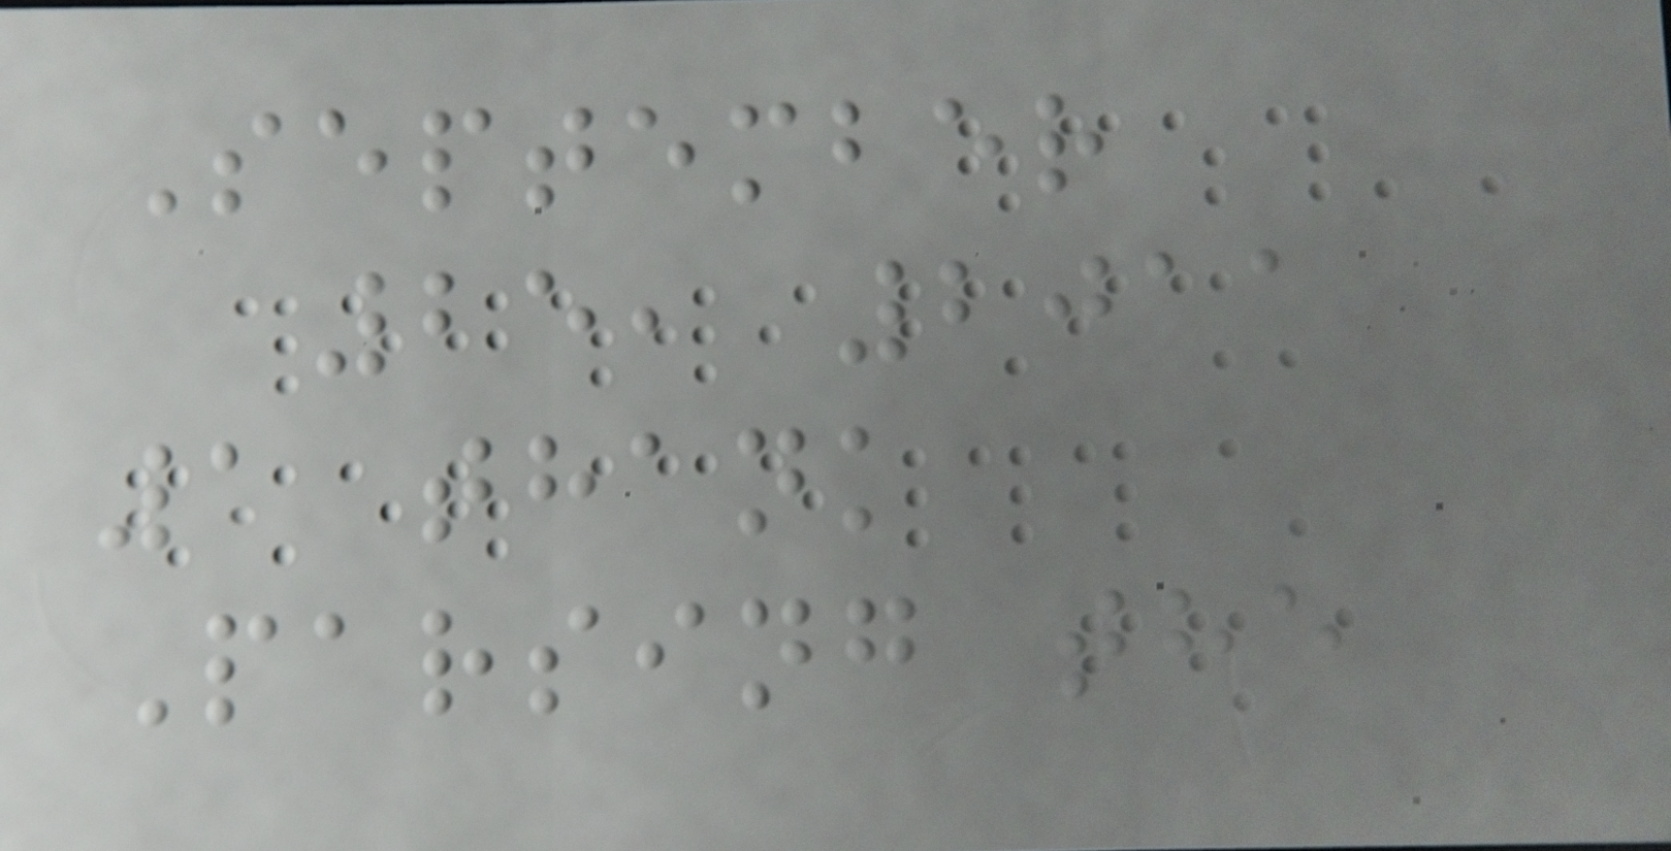September
25, 2011
1 thank
Parsing the
